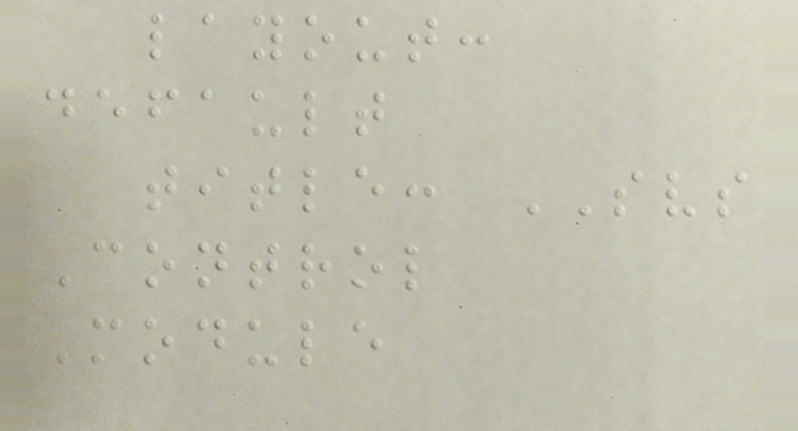layout:
default
title: SVS
Control
Module
